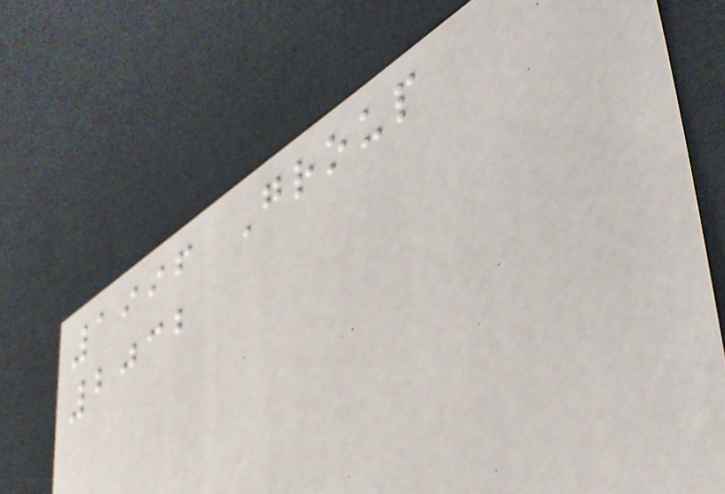1996 Group
2032
